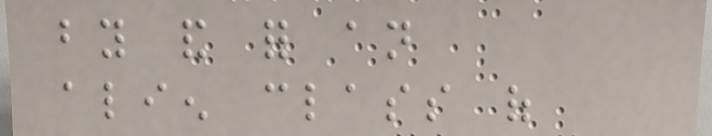by and for an
alien class of
